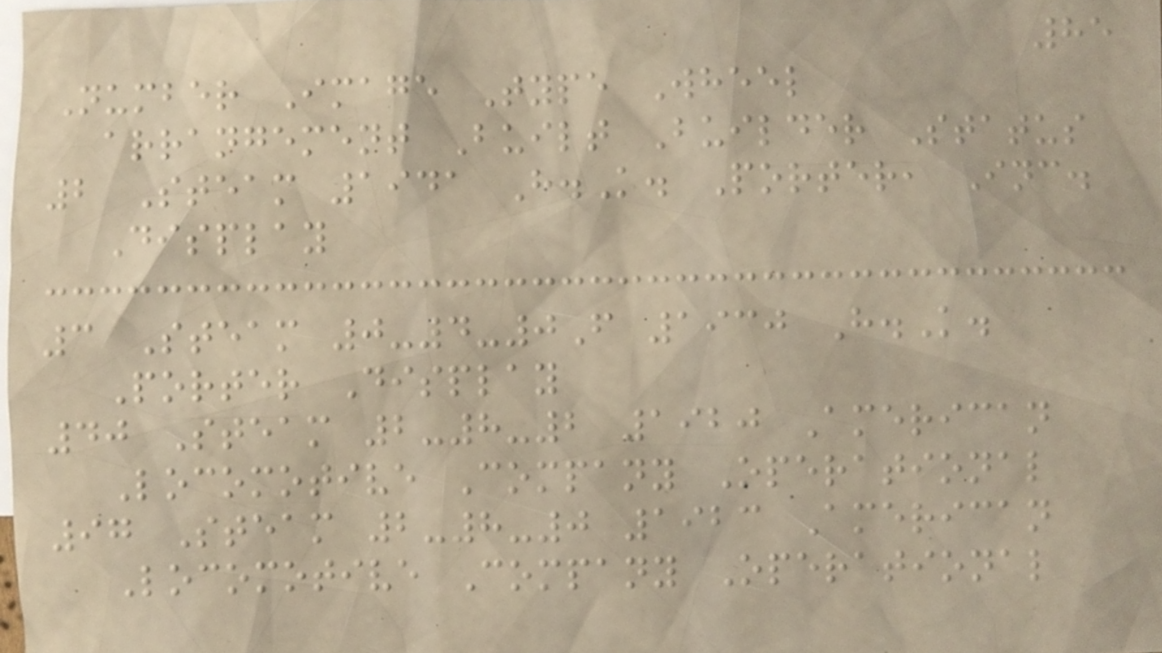85
Number Image Type Wheel
arrangement Built Builder Status
2 Steam 1941 H.K. Porter, Inc.
Display
3 Steam 0-4-0F 1930 H.K.
Porter Display
40 Steam 2-8-2 1920 American
Locomotive Company Operational
97 Steam 2-8-0 1923 American
Locomotive Company Operational
